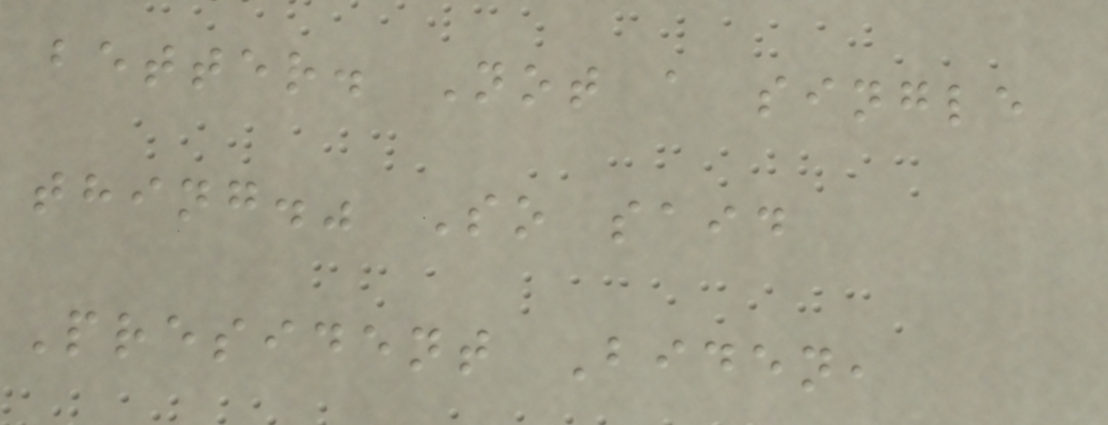better. Not a single
thing." So said
President Biden,
